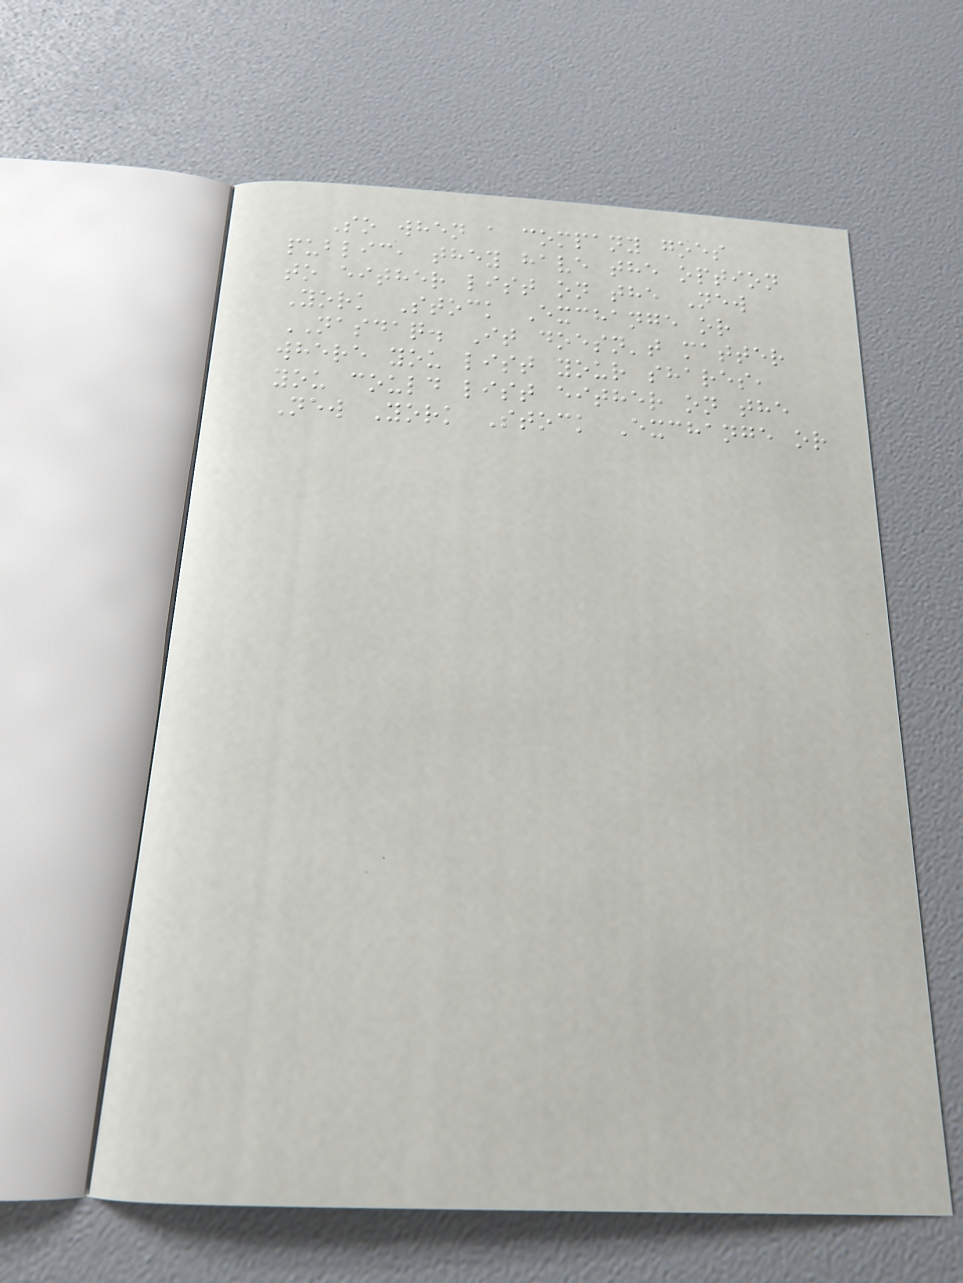So when a company goes
public, they have the option
to either list on the New
York Stock Exchange or
NASDAQ. It doesn't matter
where you list your shares,
you could list either on the
New York Stock Exchange or
